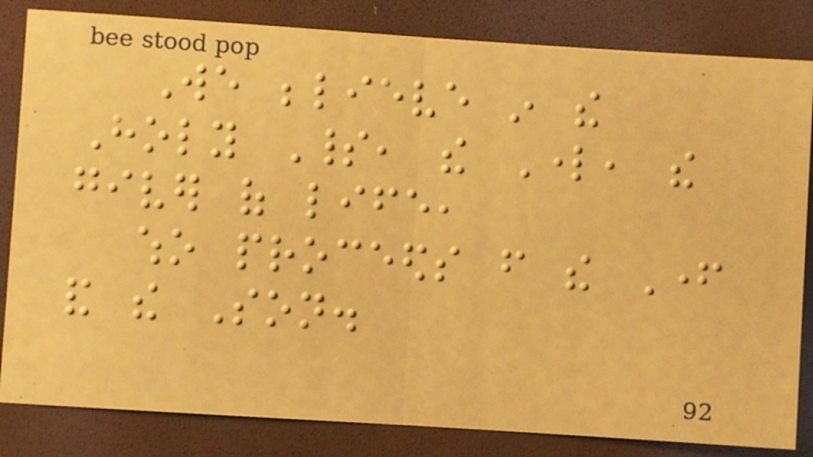We believe in the
Holy Spirit, the Lord, the
giver of life,
who proceeds from the Father
and the Son.
